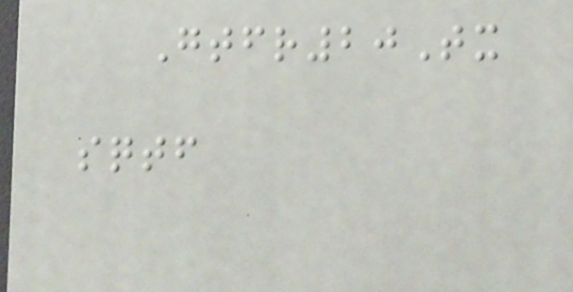Gtfr20Tx
sqtf
